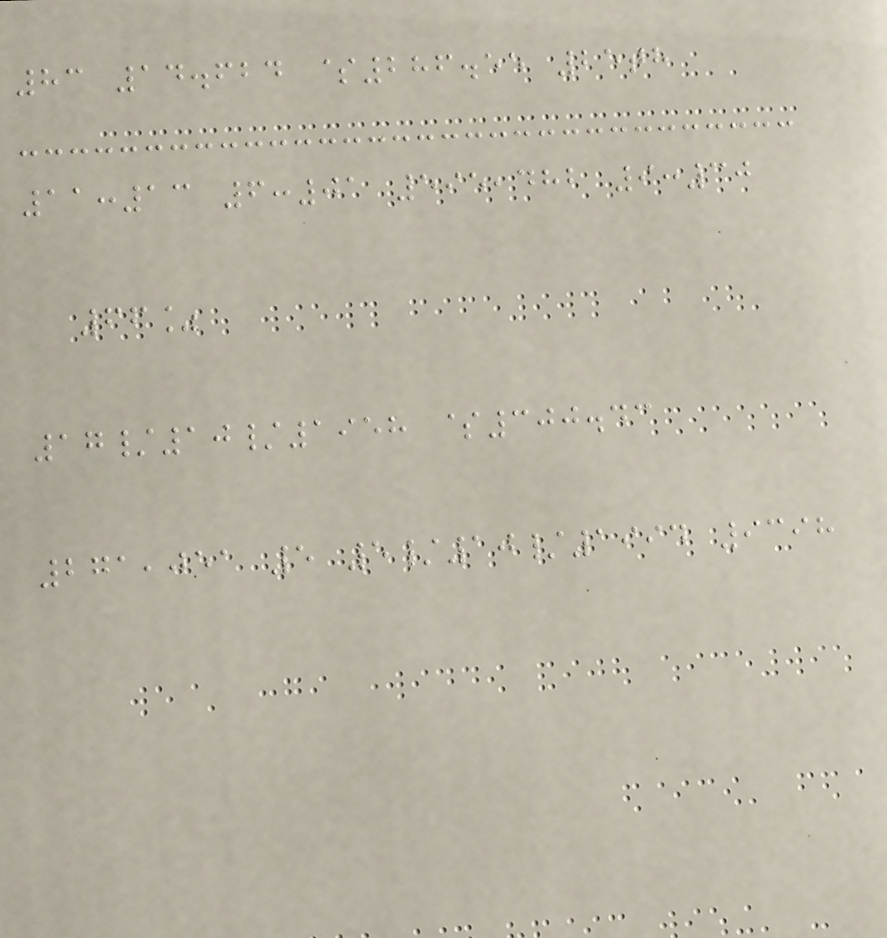83 14.624 $286.55 25th
11:13 6:01 595,482 9:30
66%
17/10/1958 $300.43
271,051 5 5/10/1994 9398
